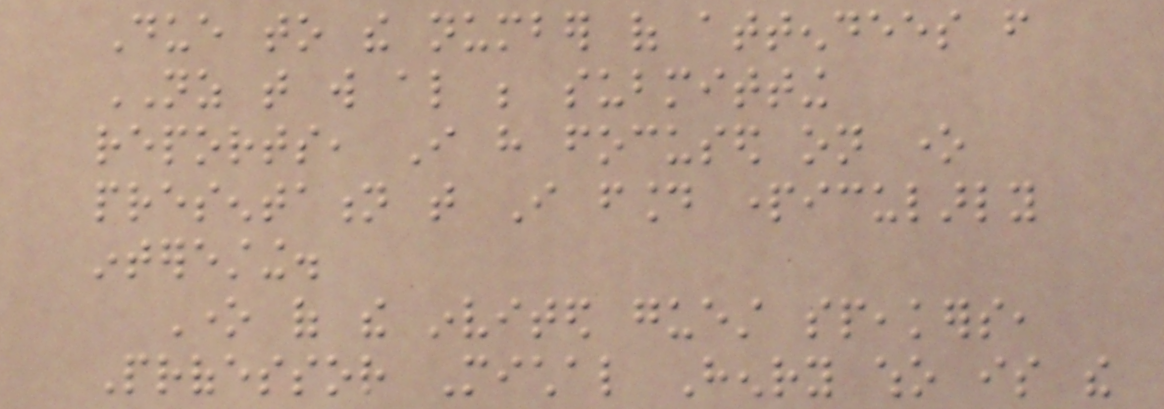Due to the number of attendees from
NZ that will also be submitting
reports, I have focused on one
presentation that I found particularly
interesting.
One of the invited guest speakers,
Professor Michal Henry who is the
